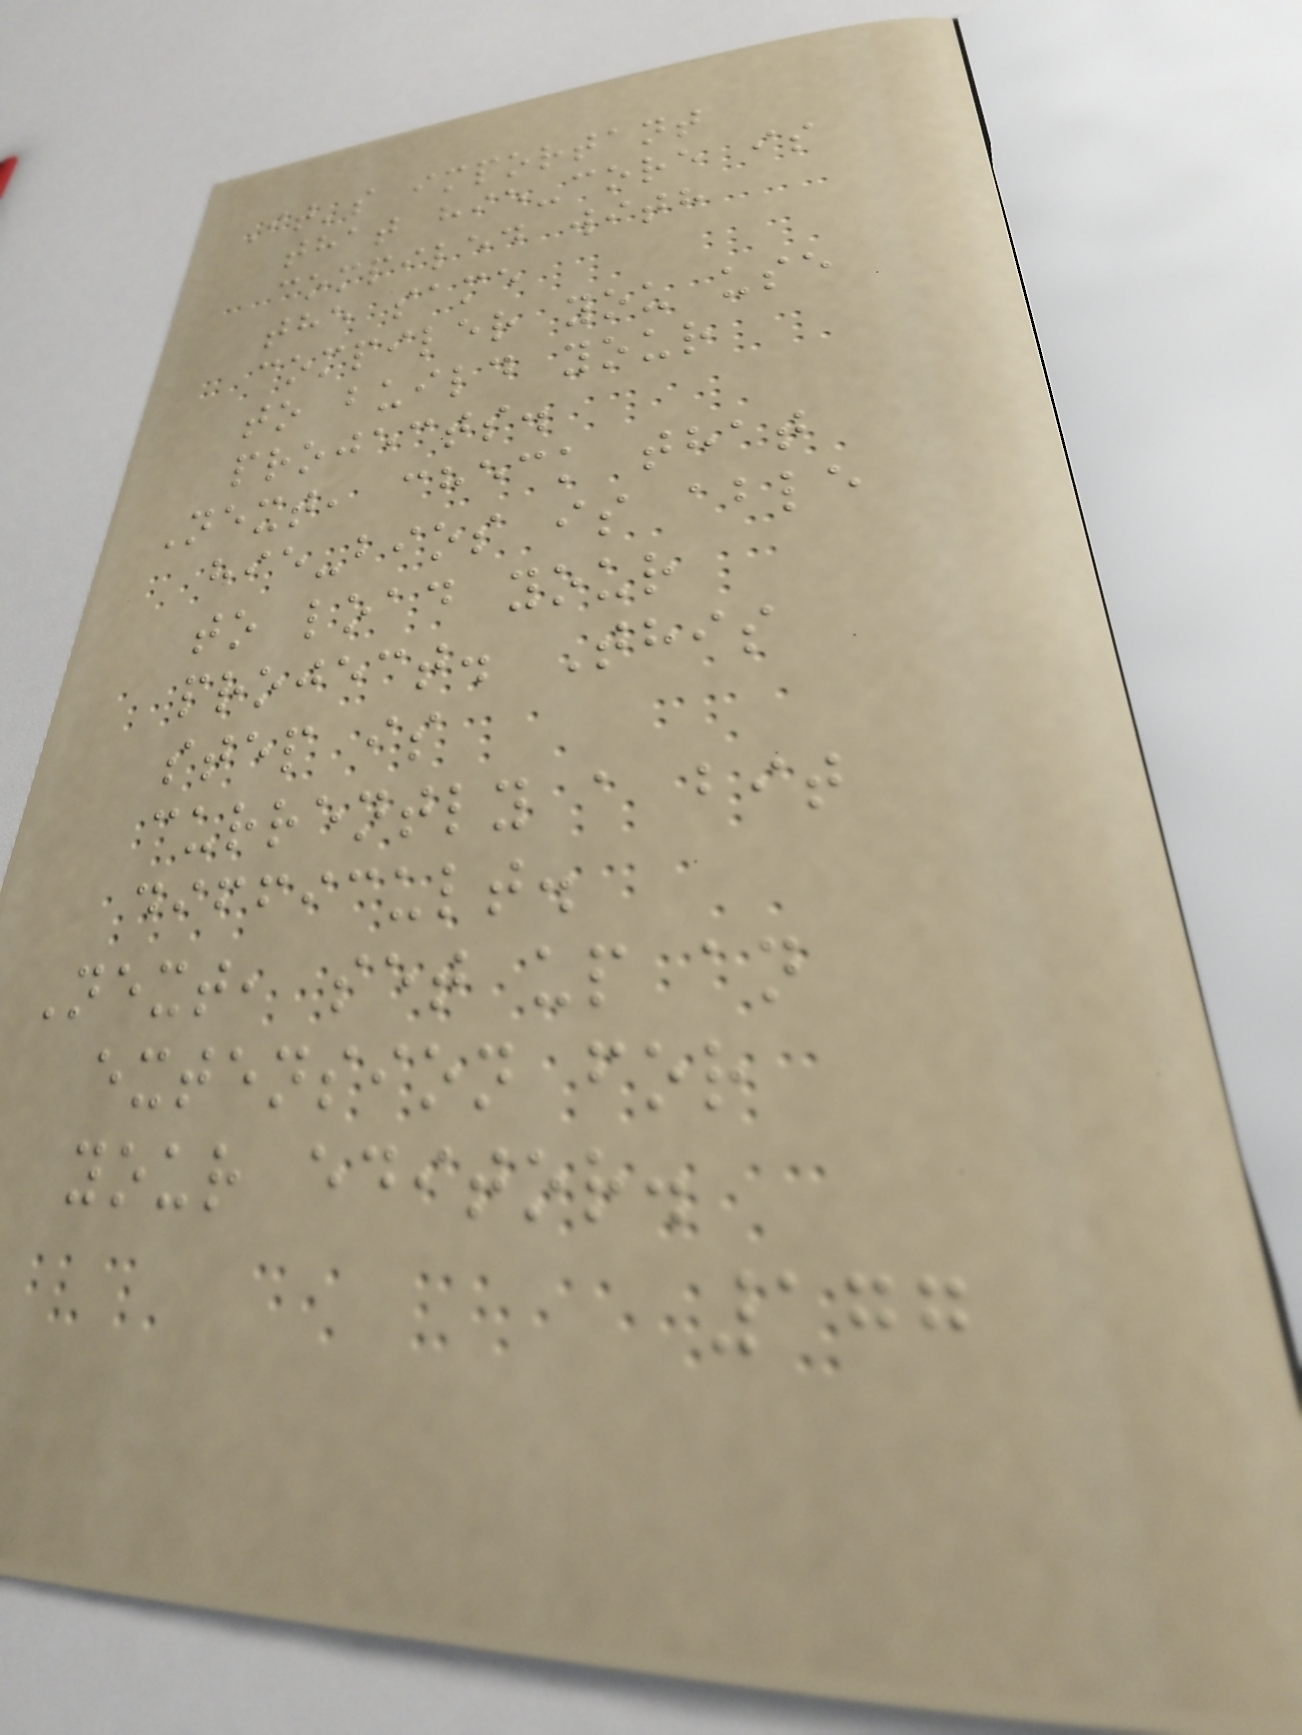It's important
that hie-core is
compiled with
the same
compiler you use
to build your
projects.
Next, check that
hie-bios is able
to load your
project. This
step is
currently a bit
difficult.
Next, set up an
extension for
your editor.
177
